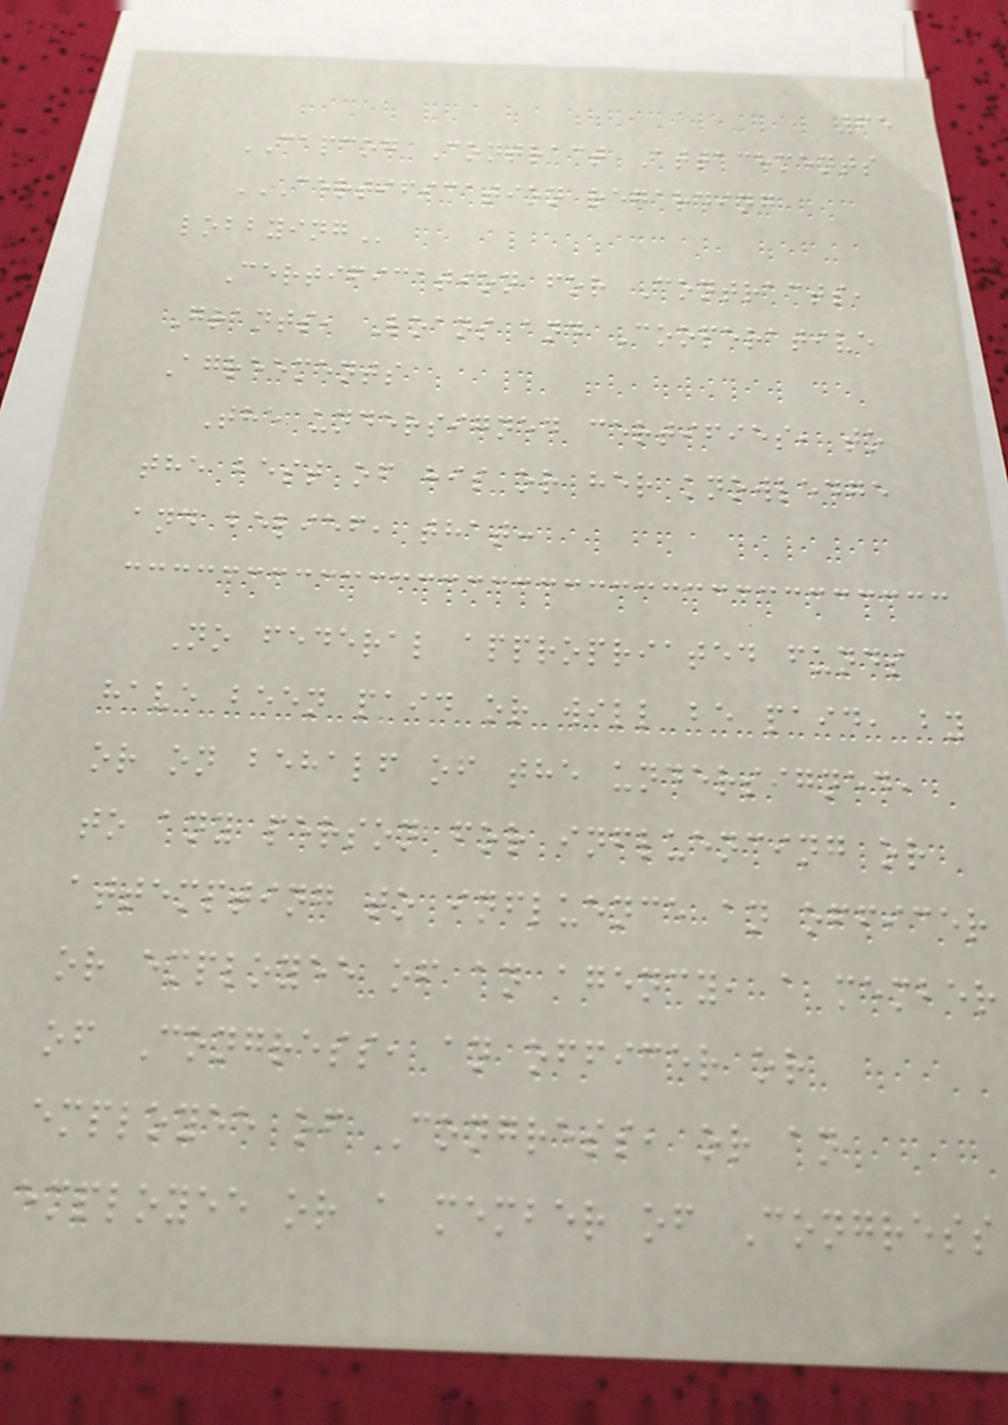65
CAPCOG Contract Attachments
CERTIFICATION REGARDING
LOBBYING
Certification for Contracts,
Grants, Loans and Cooperative
Agreements
The undersigned certifies, to
the best of his or her knowledge
and belief, that:
No federal appropriated funds
have been paid or will be paid, by
or on behalf of the undersigned,
to any person for influencing or
attempting to influence an officer
or employee of an agency, a member
of Congress, an officer or
employee of Congress, or an
employee or a member of Congress
